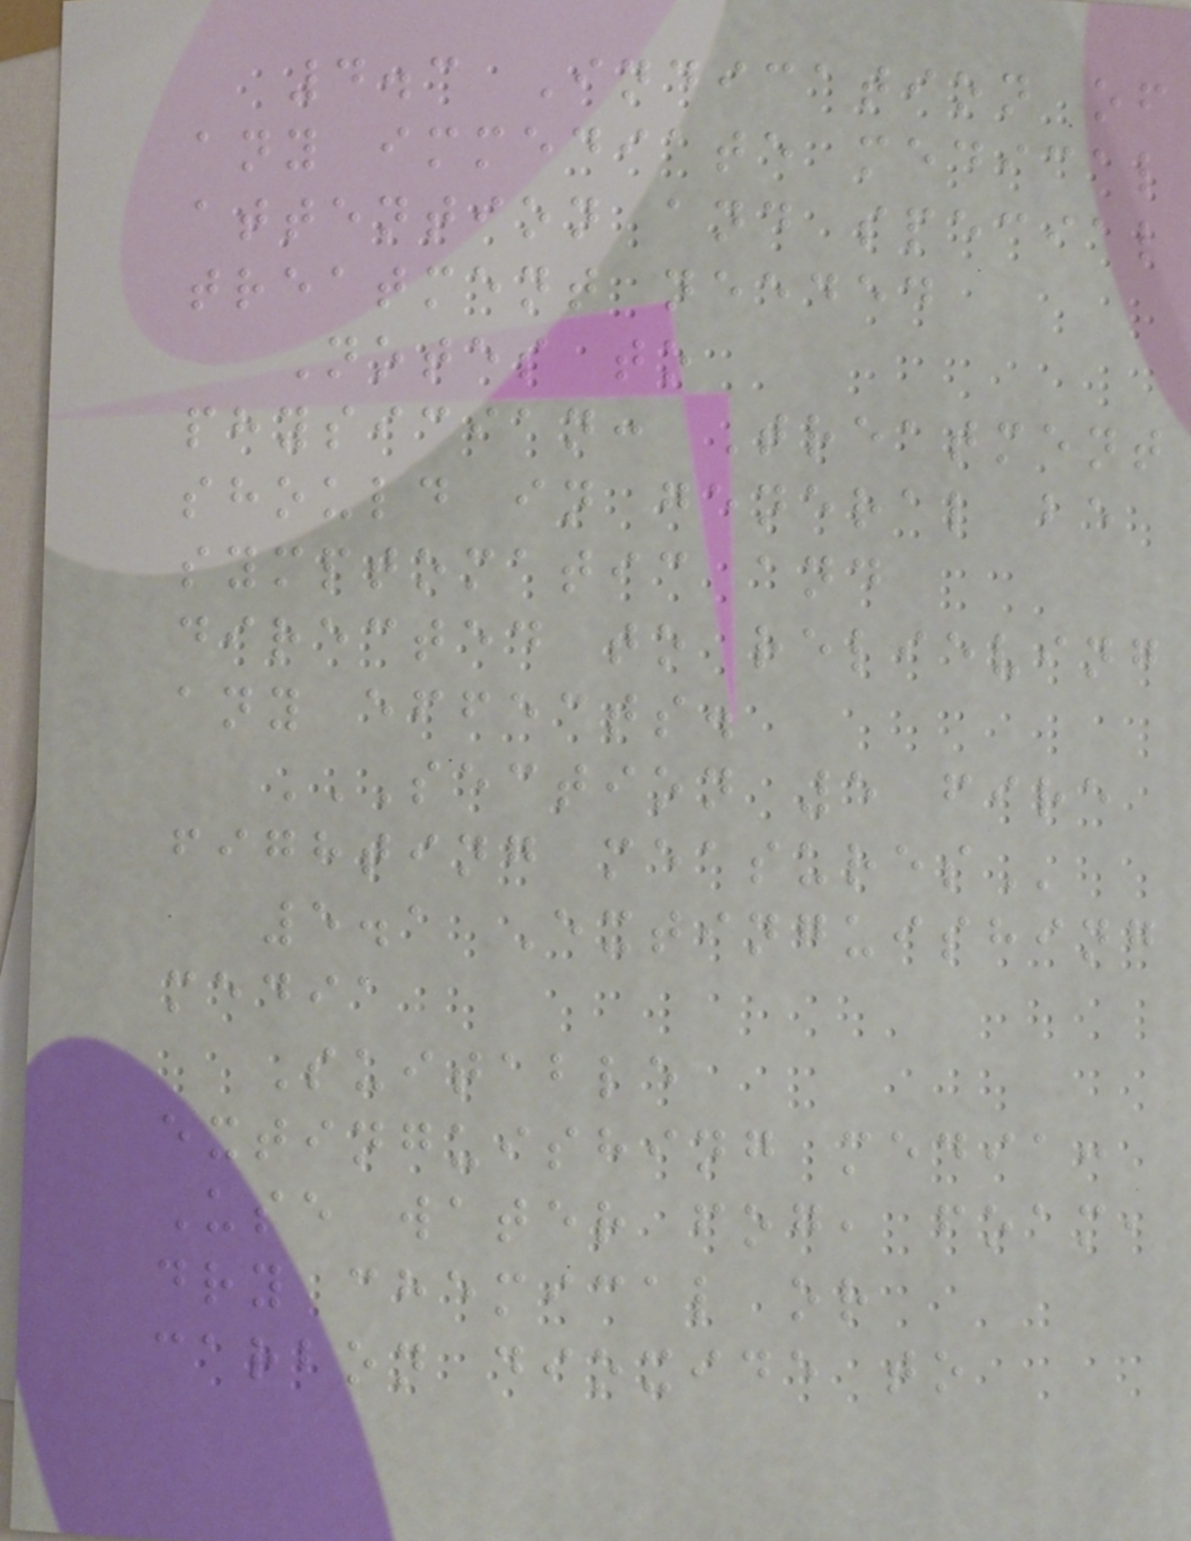4.3 Indication of
any immediate medical
attention and special
treatment needed
Notes to
physician: Treatment
should in general be
symptomatic and
directed to relieving
any effects.
SECTION 5 FIRE
FIGHTING MEASURES
5.1 Extinguishing
media
Suitable
extinguishing media:
Use water fog, foam,
dry chemical or
carbon dioxide to
